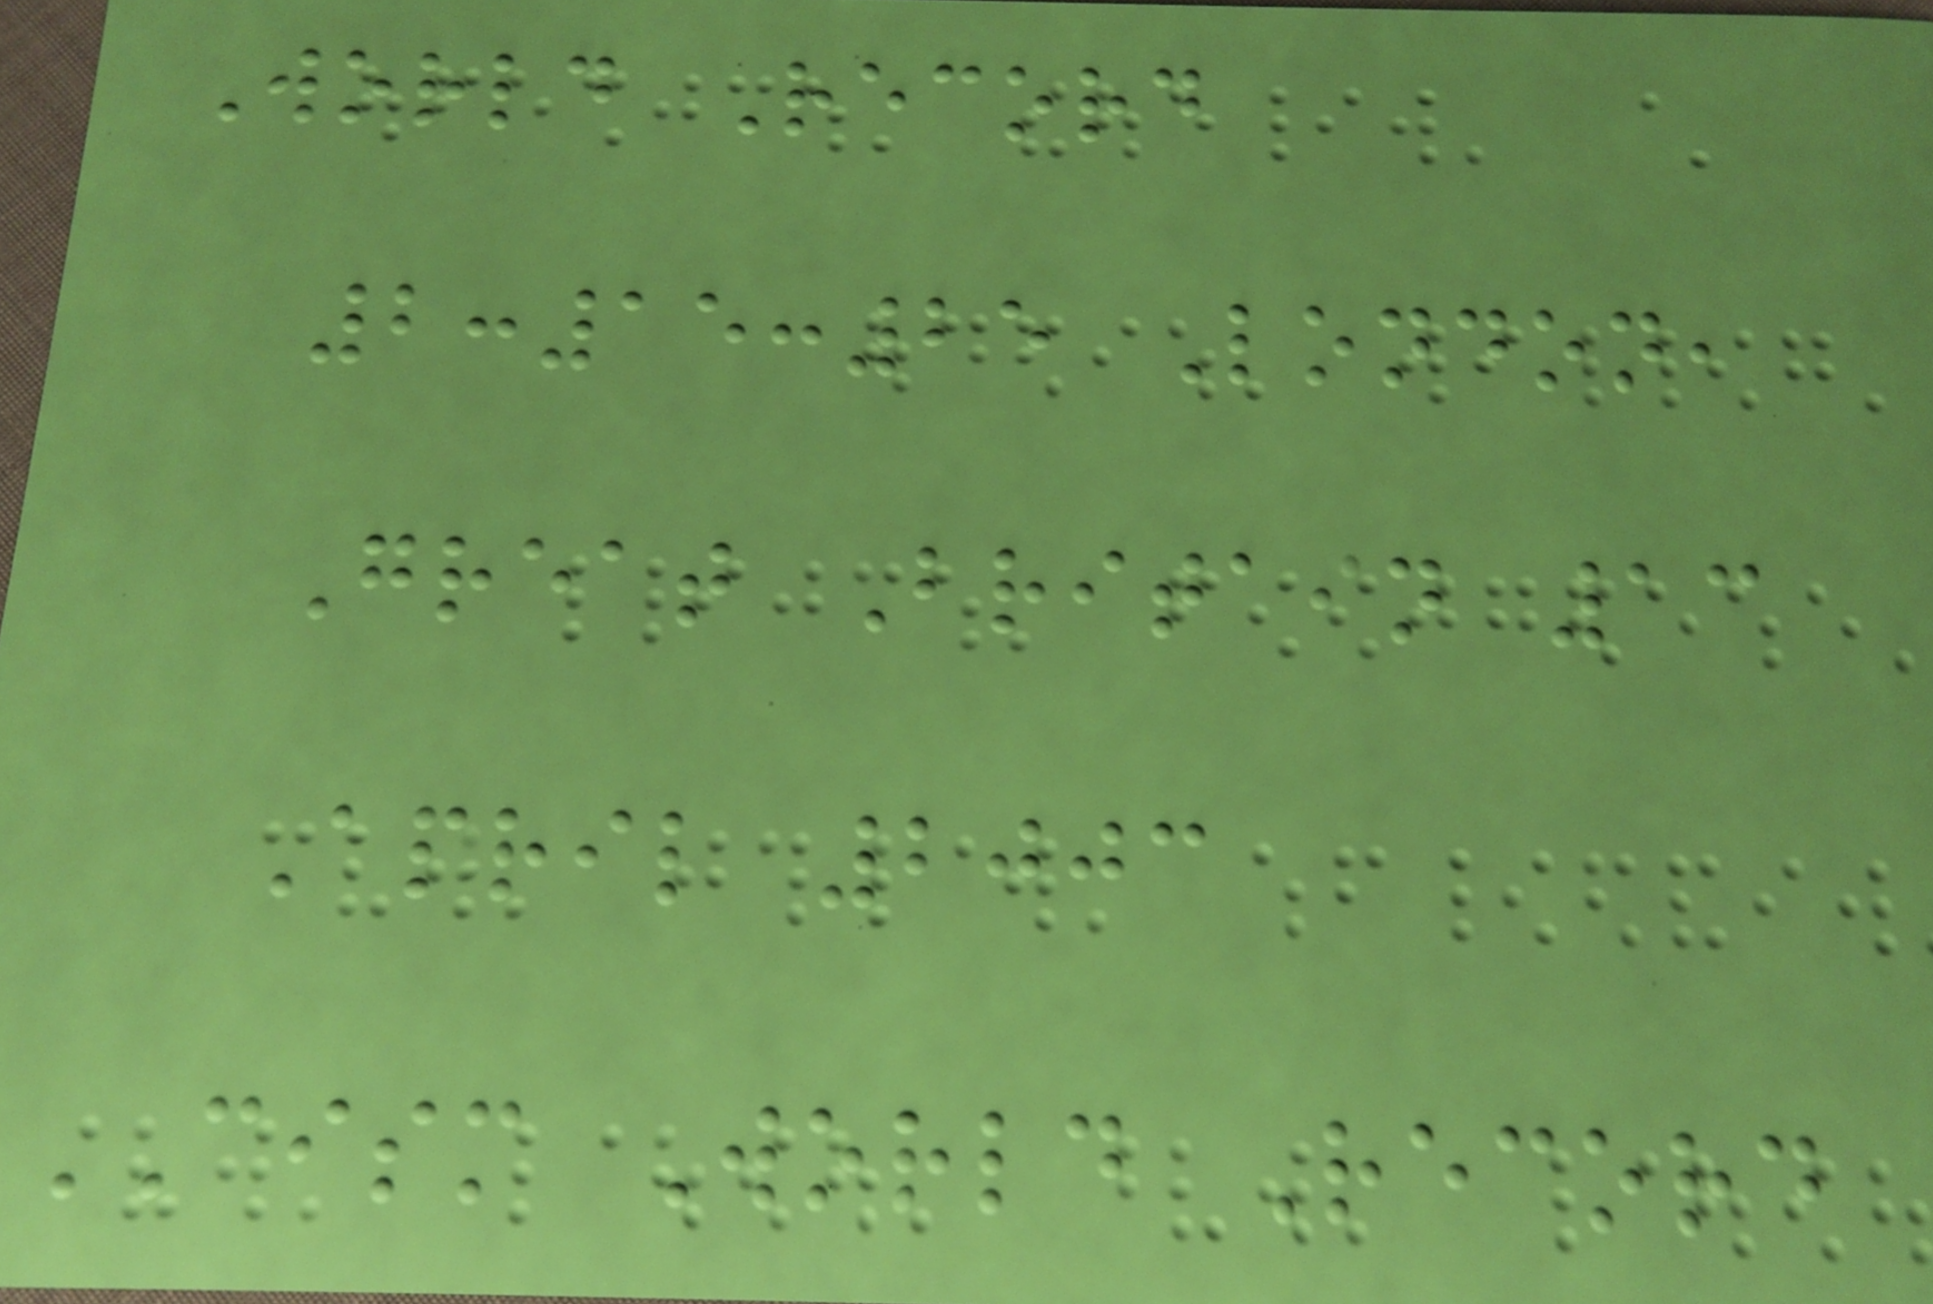World Record
2:15:25 London,
Great Britain 13
April 2003
CISM World Record
